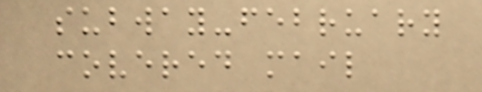subway-february
covered mail
